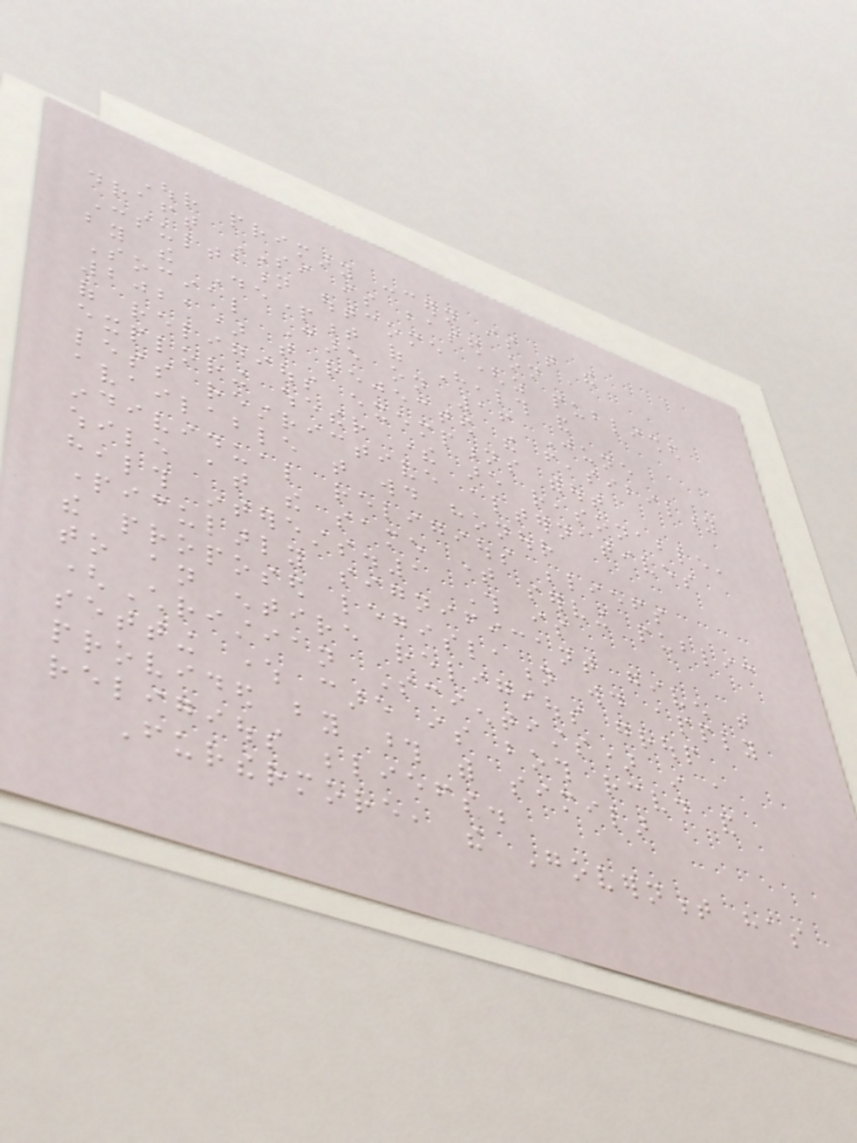Our primary concern is that the
draft SI is based on a
Consultation outcome (as published
by the Department of Health and
Social Care on 16 June
2021) that rejected the feasibility
of religious exemptions without
exploring whether there are reasonable,
less restrictive alternatives
available that would honour
individual religious beliefs
while at the same time serving public
health interests.1 This is
particularly significant given that
the proposed legislation would apply
to an entire religious group
(Christian Scientists) in a
setting where care is both received and
provided by those with similar
religious beliefs.
Furthermore, the Government has
